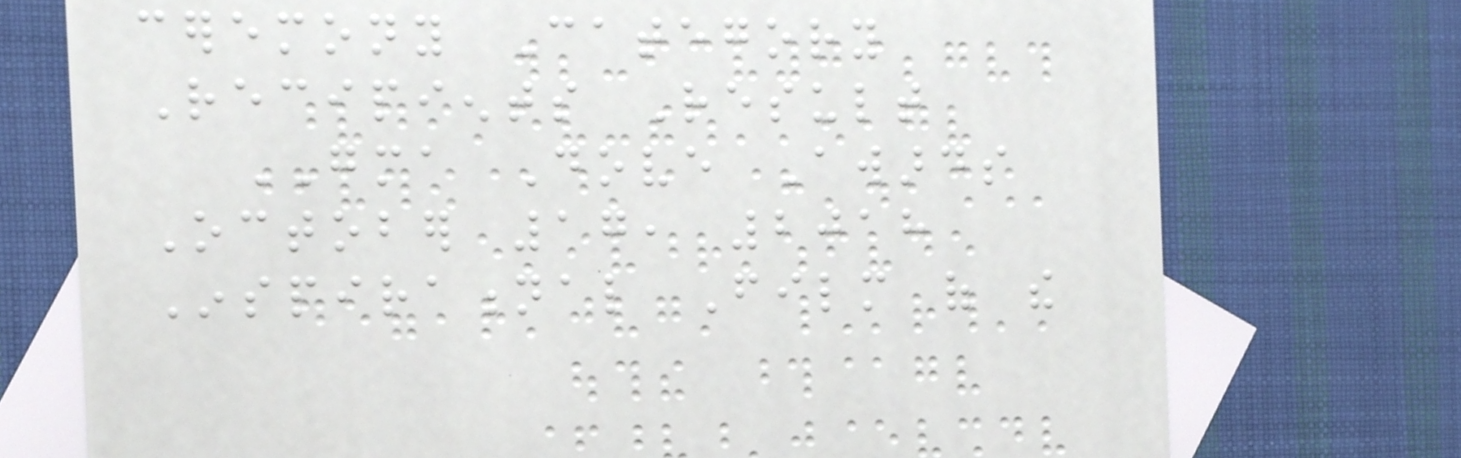ceremony Category
Recipients Result
GMA Dove Awards
October 17, 2018
Inspirational Film of the
